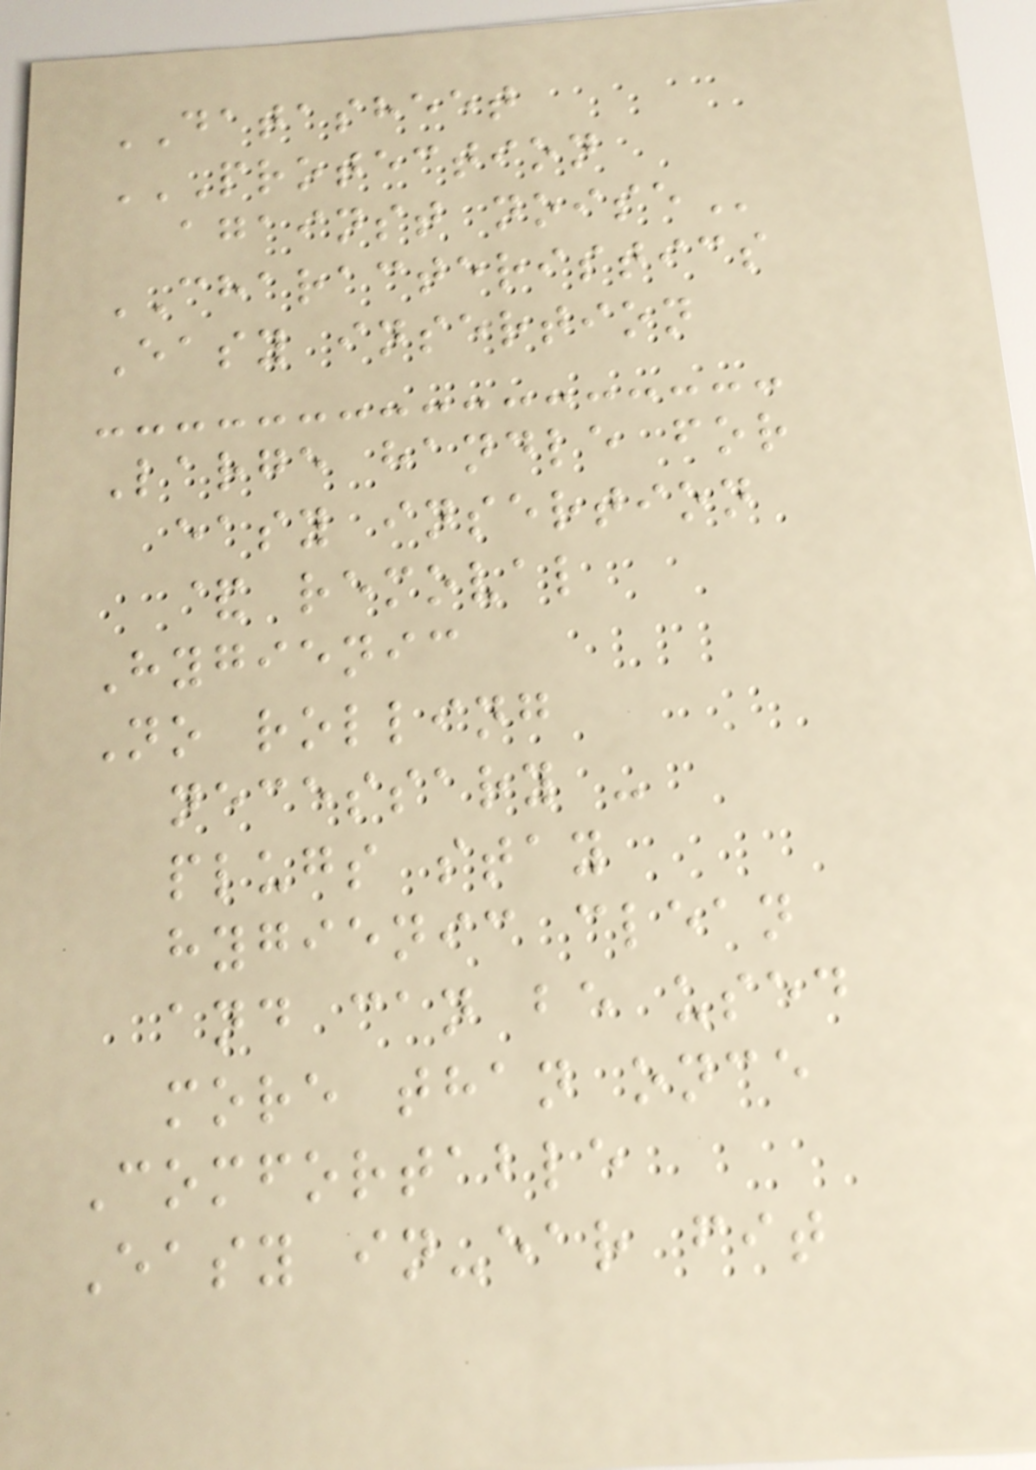DATASHEET
PROTECTION
AGAINST NOISE
CHARACTERISTICS
Easy insertion
Large handle for
easy insertion
& removal
Hygienic
No rolling
necessary -
plugs stay
hygienic clean
and can be used
more than once
Comfortable
Easy in-ear fit
